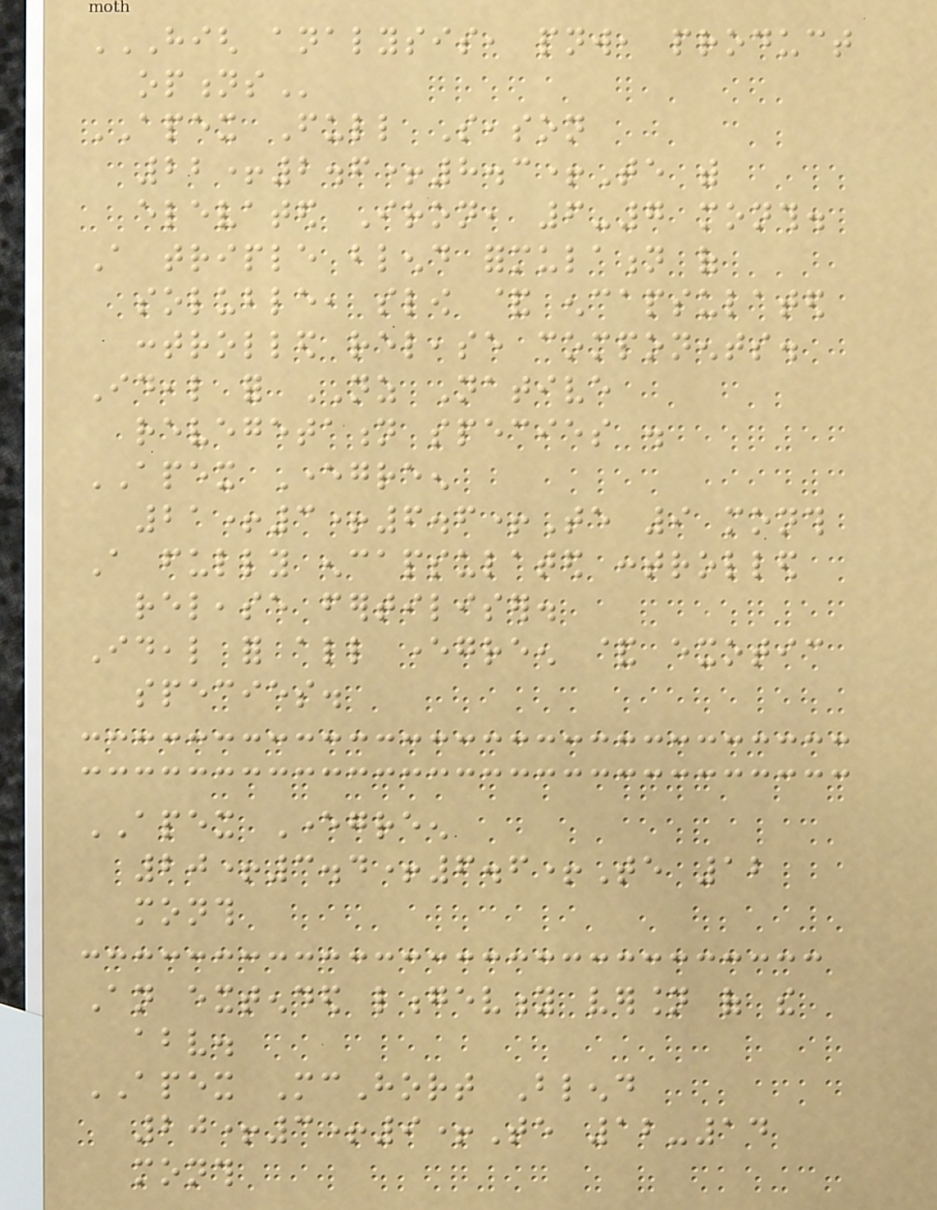HIGH ANALYSIS, PNW, PRODUCT
OPTIONS
APEX Full Season
22+2.6+8.3+Te with
elevated Iron, 6-7 month.
A triple blend formulation of
soluble, slow & encapsulated
controlled release components.
Ideal for NZ Native
revegetation species .
APEX Evergreen
21+3+6.6+Te 9 month
A fully encapsulated controlled
release fertiliser.
Ideal for all evergreen & exotic
species.
APEX Evergreen
20+3.4+6.6+Te 12
month
An extended longevity version of the
above.
APEX McHort Blend
20+3+9+Te 12-14
month
